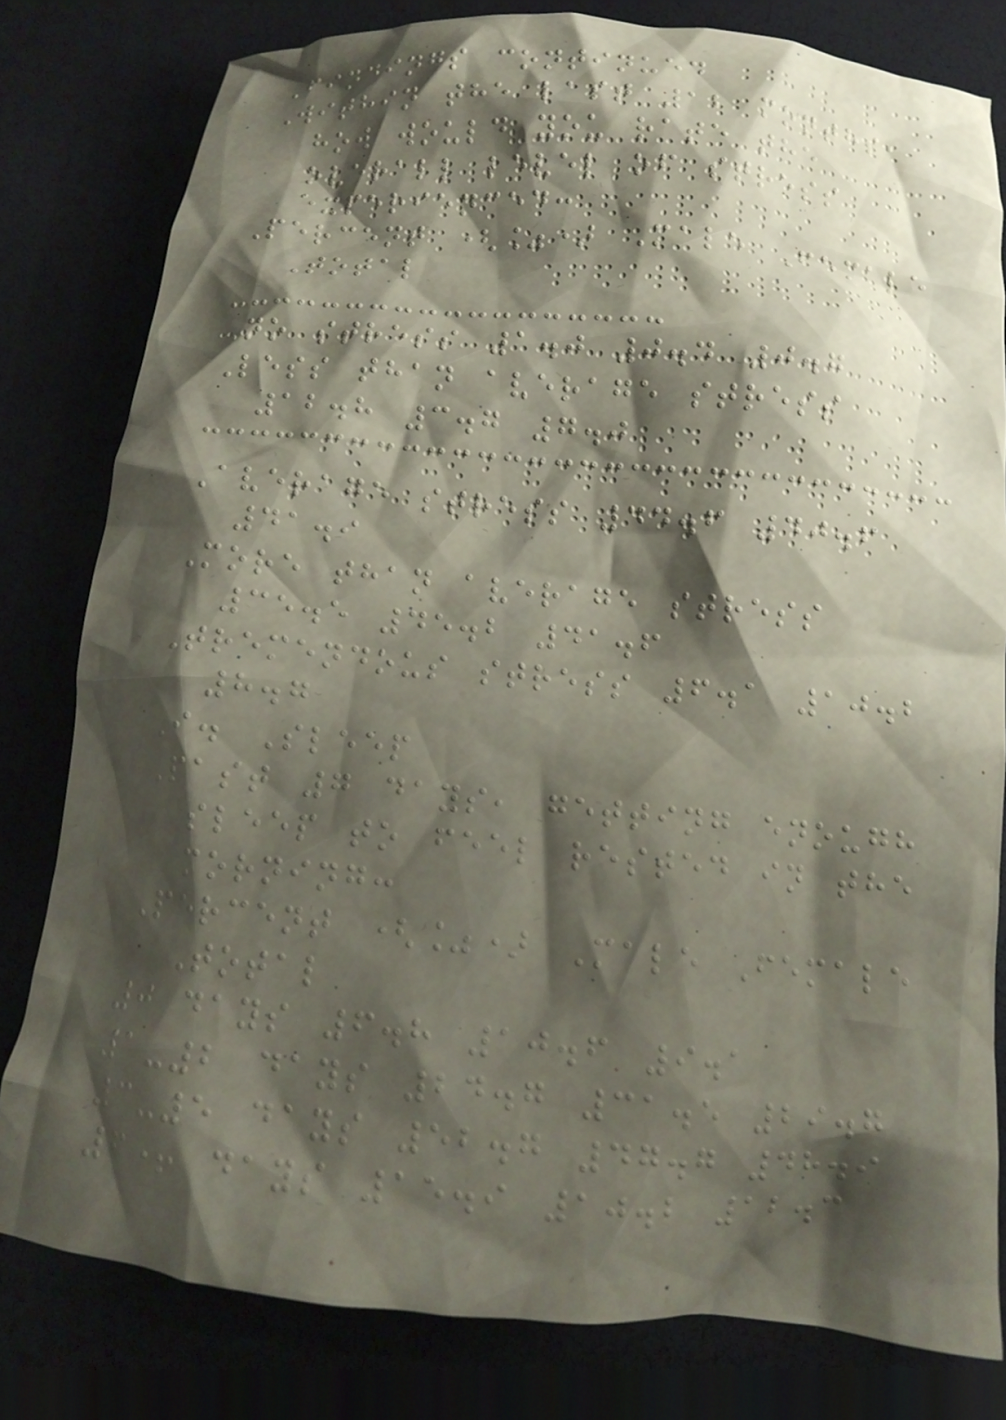Findings continued
Within the last 12 months,
how would you rate the
overall level of stress
experienced:
Percent (%) Male Female
Total
No stress 1.0 0.4 0.7
Less than average stress
12.8 3.7 7.0
Average stress 44.6 40.6
41.9
More than average stress
35.5 45.2 41.6
Tremendous stress 6.1 10.2
8.7
I. Sleep
Past 7 days, getting enough
sleep to feel rested in the
morning:
Percent (%) Male Female
Total
0 days 6.8 10.6 9.1
1-2 days 24.7 31.5 29.7
3-5 days 52.7 47.7 48.9
6+ days 15.9 10.2 12.3
